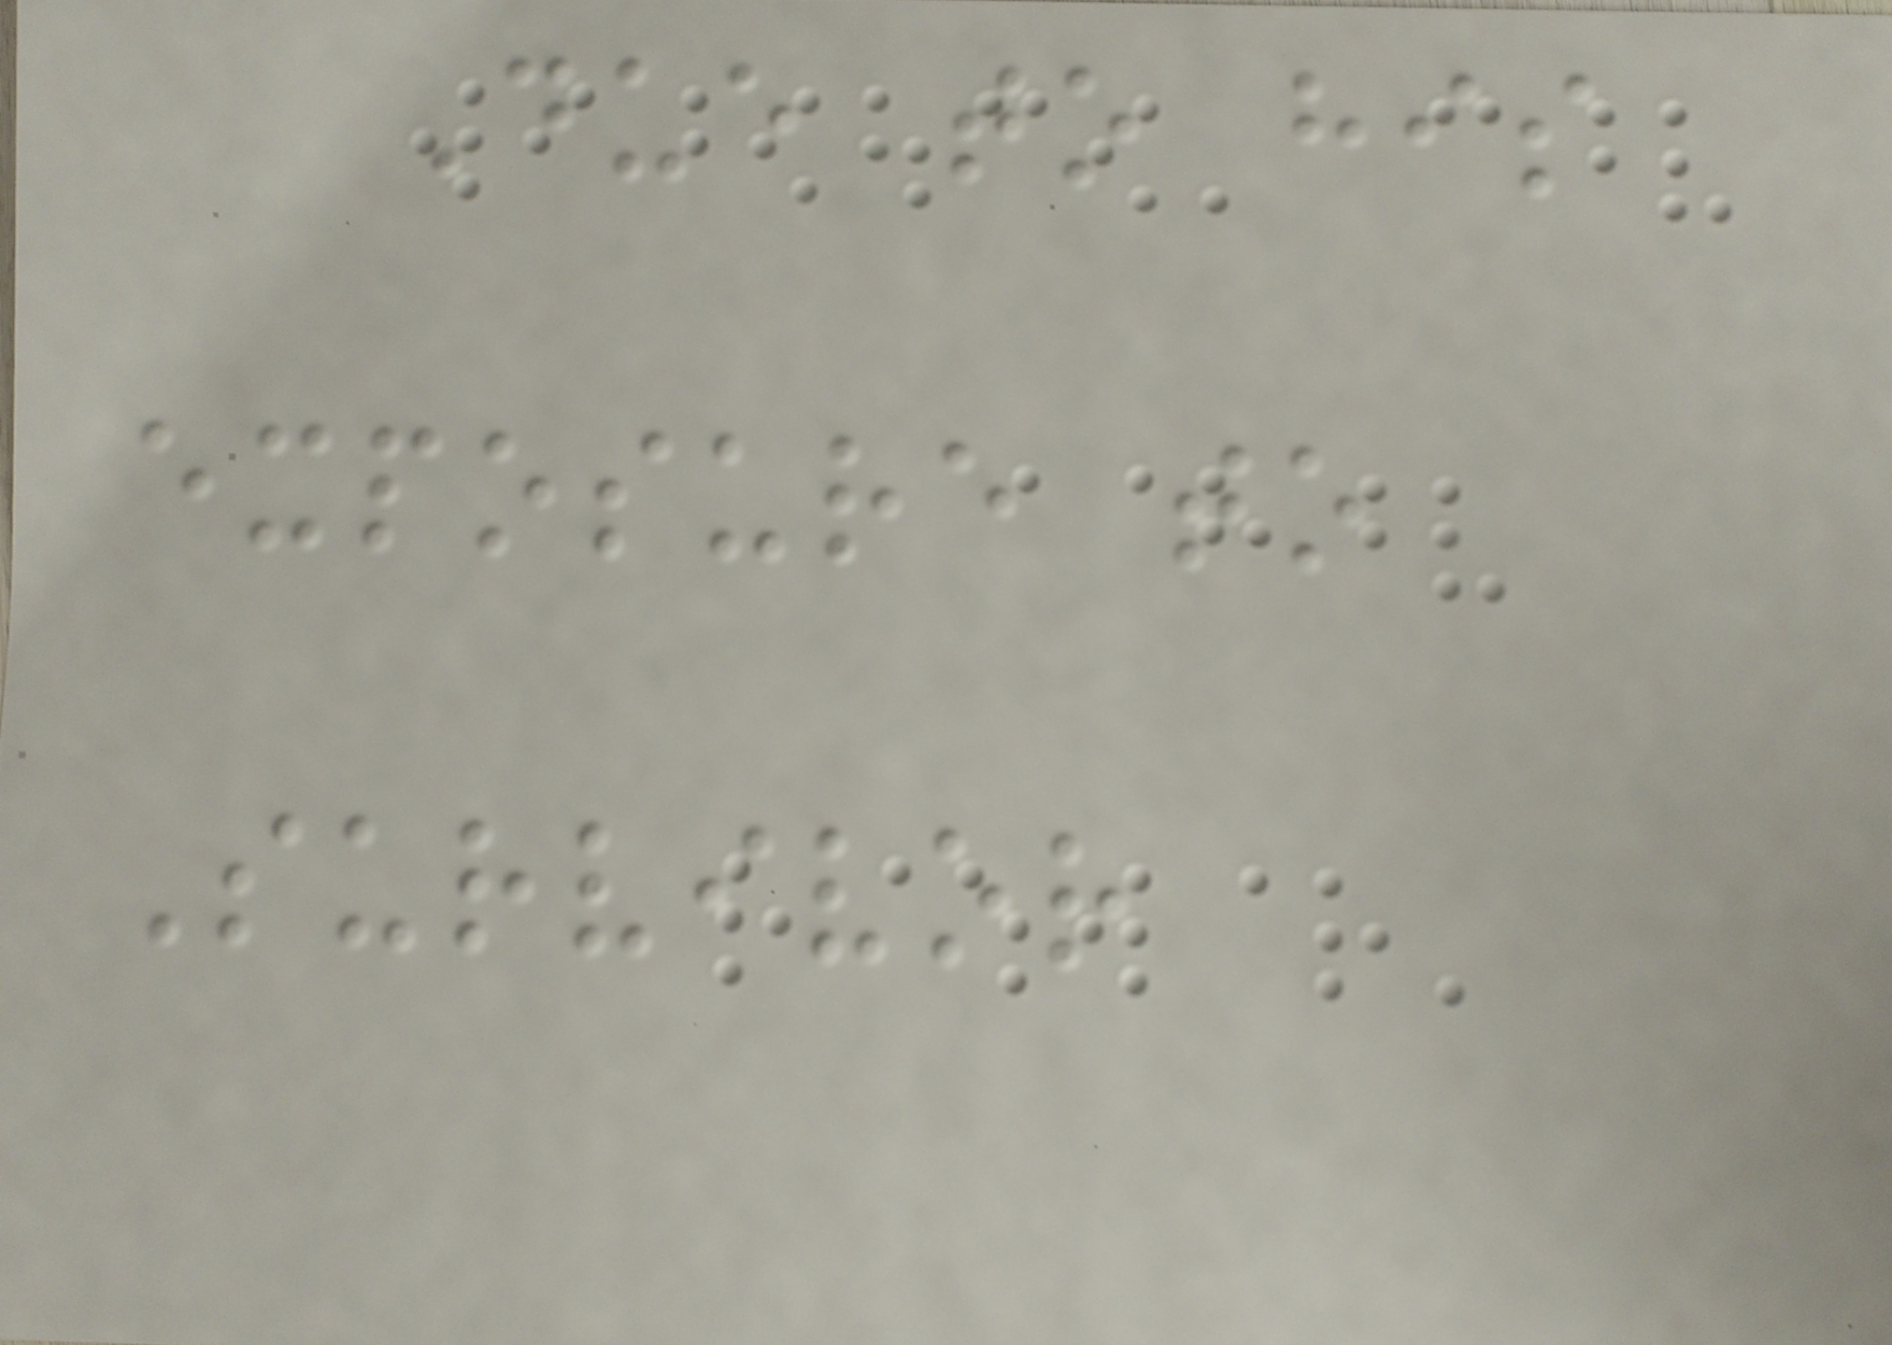Due to his
exposure to
Survivor
